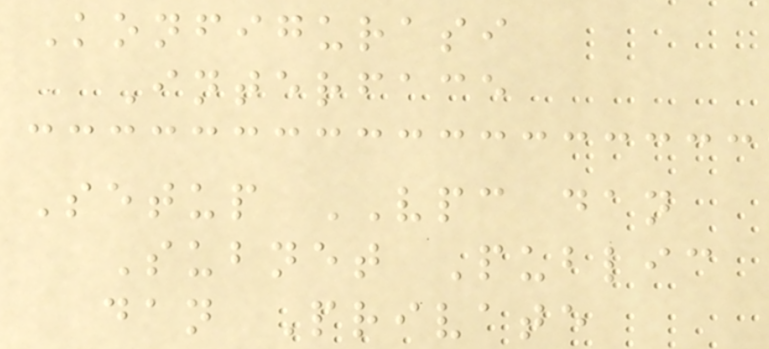Konfigurasi
Interface
Setup VPC dan
Subnet Public
dan Private
